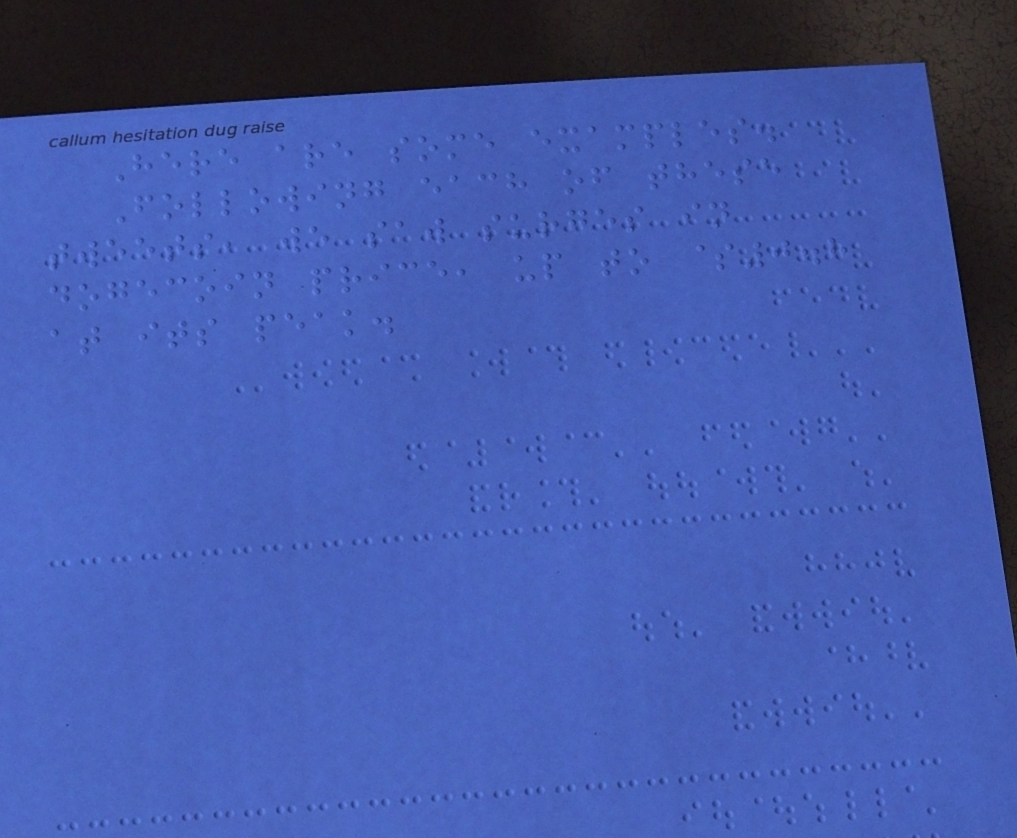Here are some examples.
Following each of these
tweets, we saw surges in
dogecoin price, up to $0.8
at its peak.
